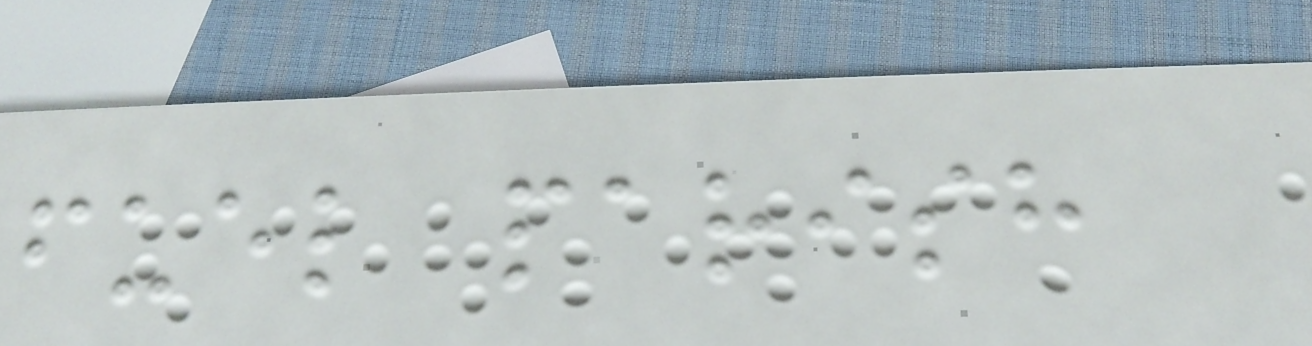fuel parish
